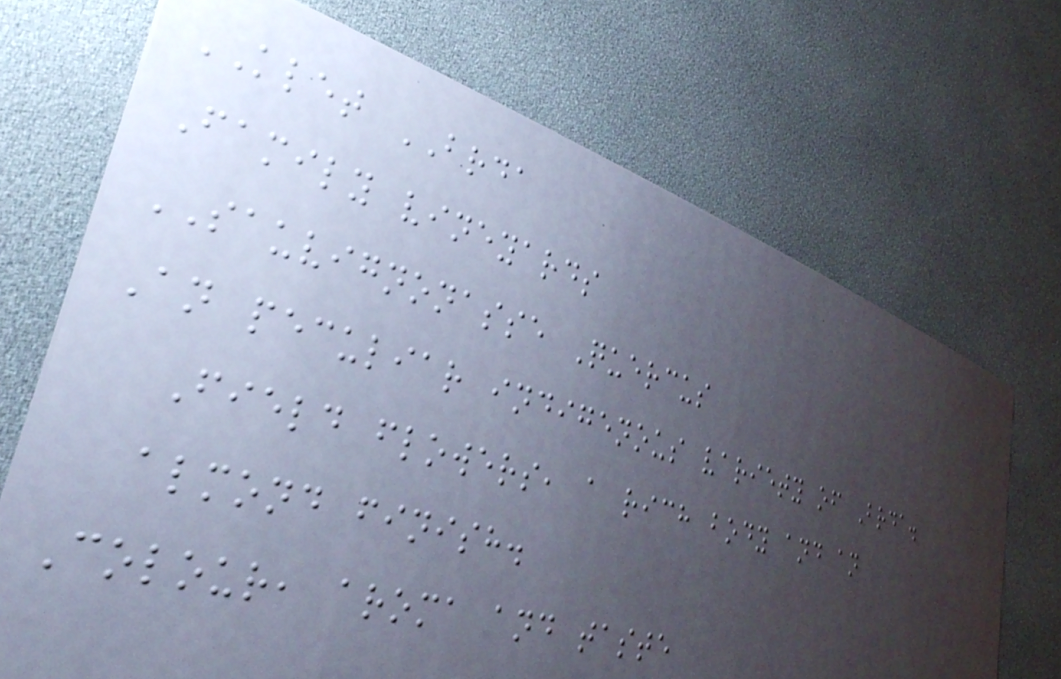KLET BRDA
Family vineyards
SAUVIGNONASSE Quercus
An peculiar indigenous variety of Brda.
Field flowers, a rich body and an
almond finish.
Colour, aroma and taste
